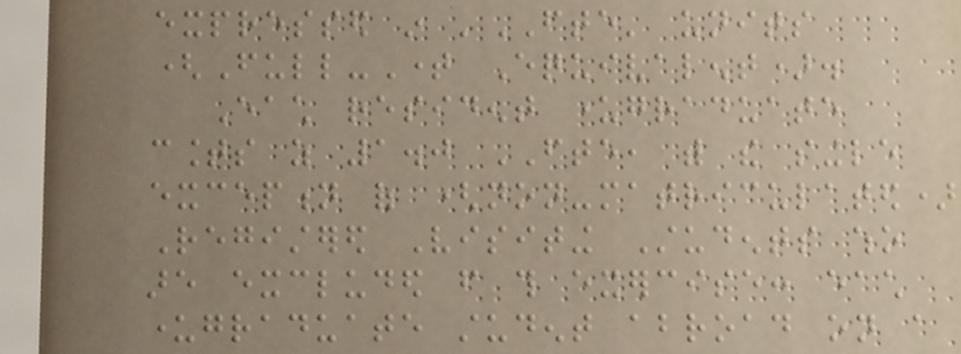expressed in 'FTE' units
(Full-Time Equivalent).
Each resident undergraduate
counts as 1.0 FTE, with the single
exception of (non-matriculated)
Registered Visiting Students who
are excluded from this exercise: each
undergraduate student abroad on a
